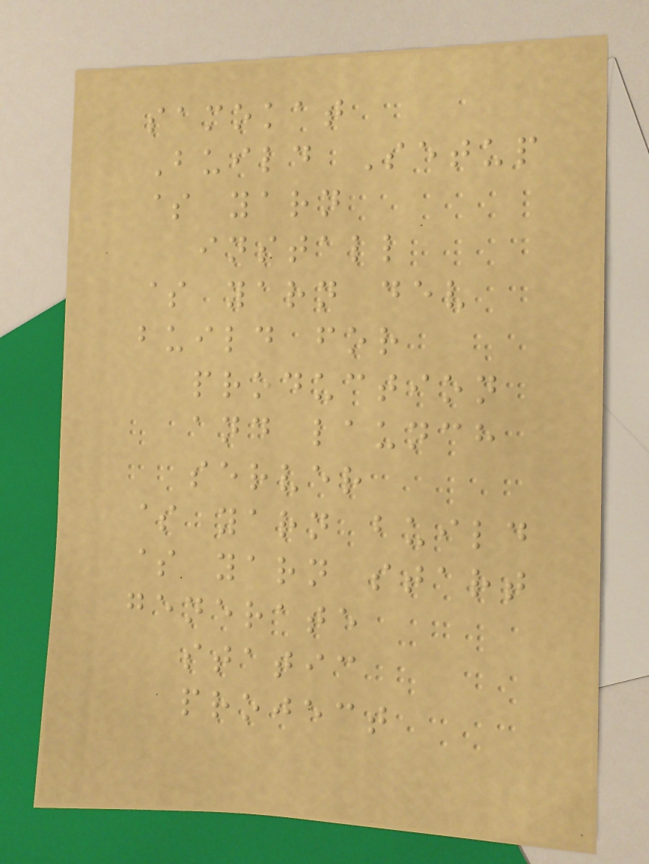samokat
Build Setup
$ yarn
install
$ yarn dev
build for
production
and launch
server
$ yarn build
$ yarn start
generate
static
project
